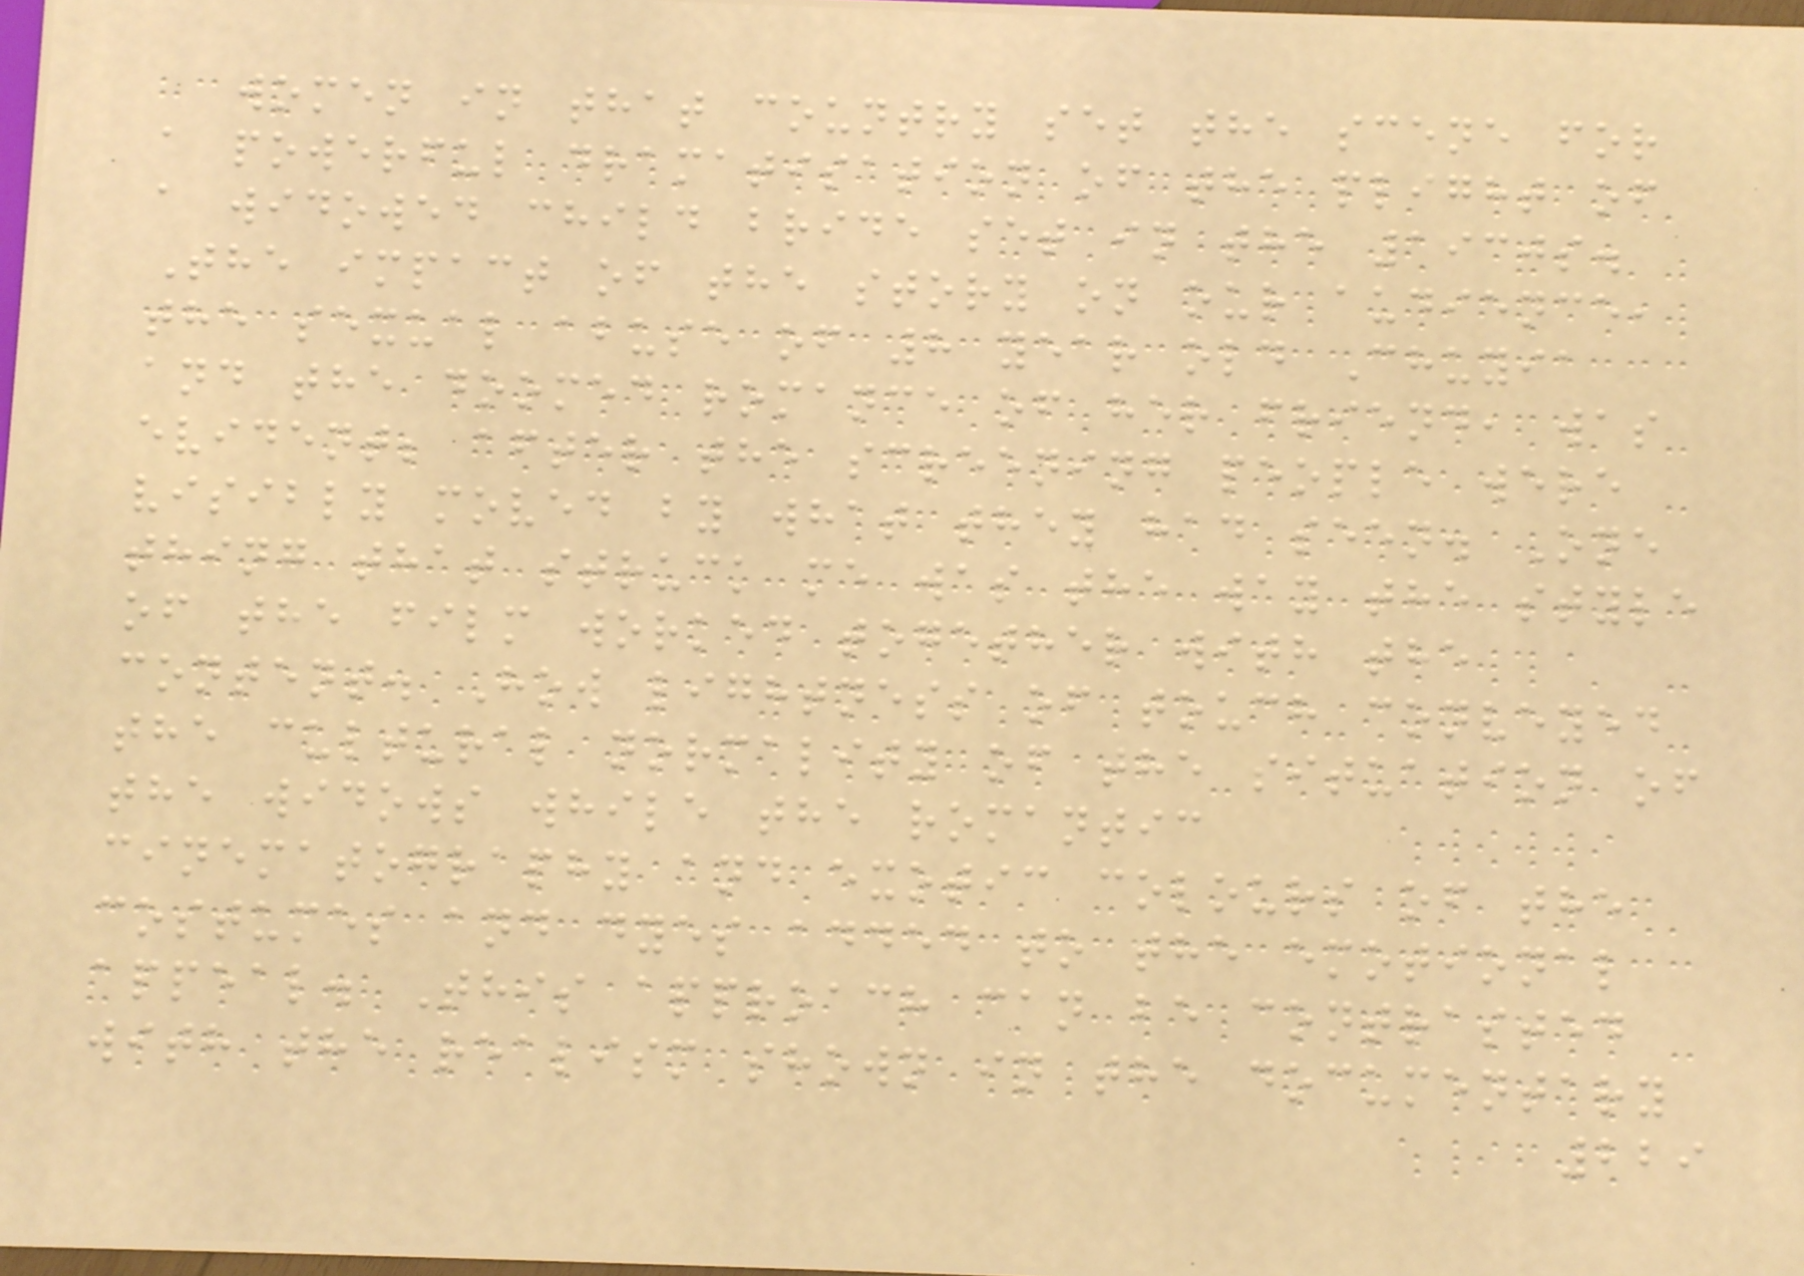women in that country set the scene for
a powerful dramatisation of the plight of
a widowed child bride set in the 1930s.
The impact of the story on our audience,
the sexual abuse of 8 year old Chuyia
and the doomed romance of her friend, was
evident; after the screening people were
visibly moved by what they had seen. One
thing that struck me was the way the style
of the film worked together with the
content. How lightness of touch conveyed
the cultural normality of the situation of
the widows while the romantic
cinematography and exotic colours of the
costumes and dyes added to the emotional
appeal. This approach can be contrasted
with the realism shown in the documentary
229
